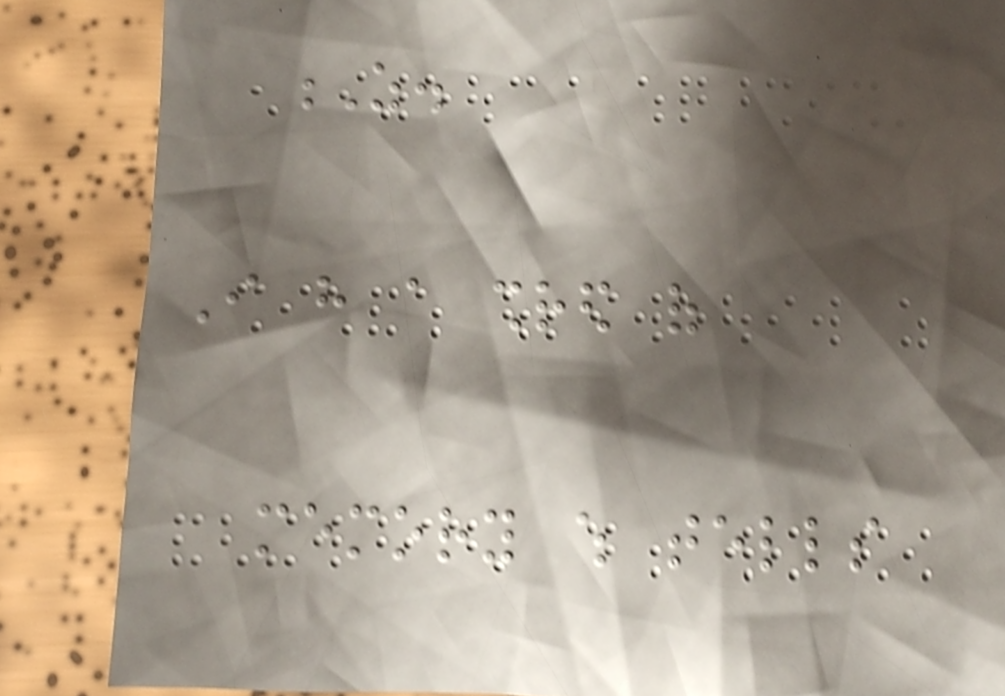Z.
I have a shred of
memory which tells
